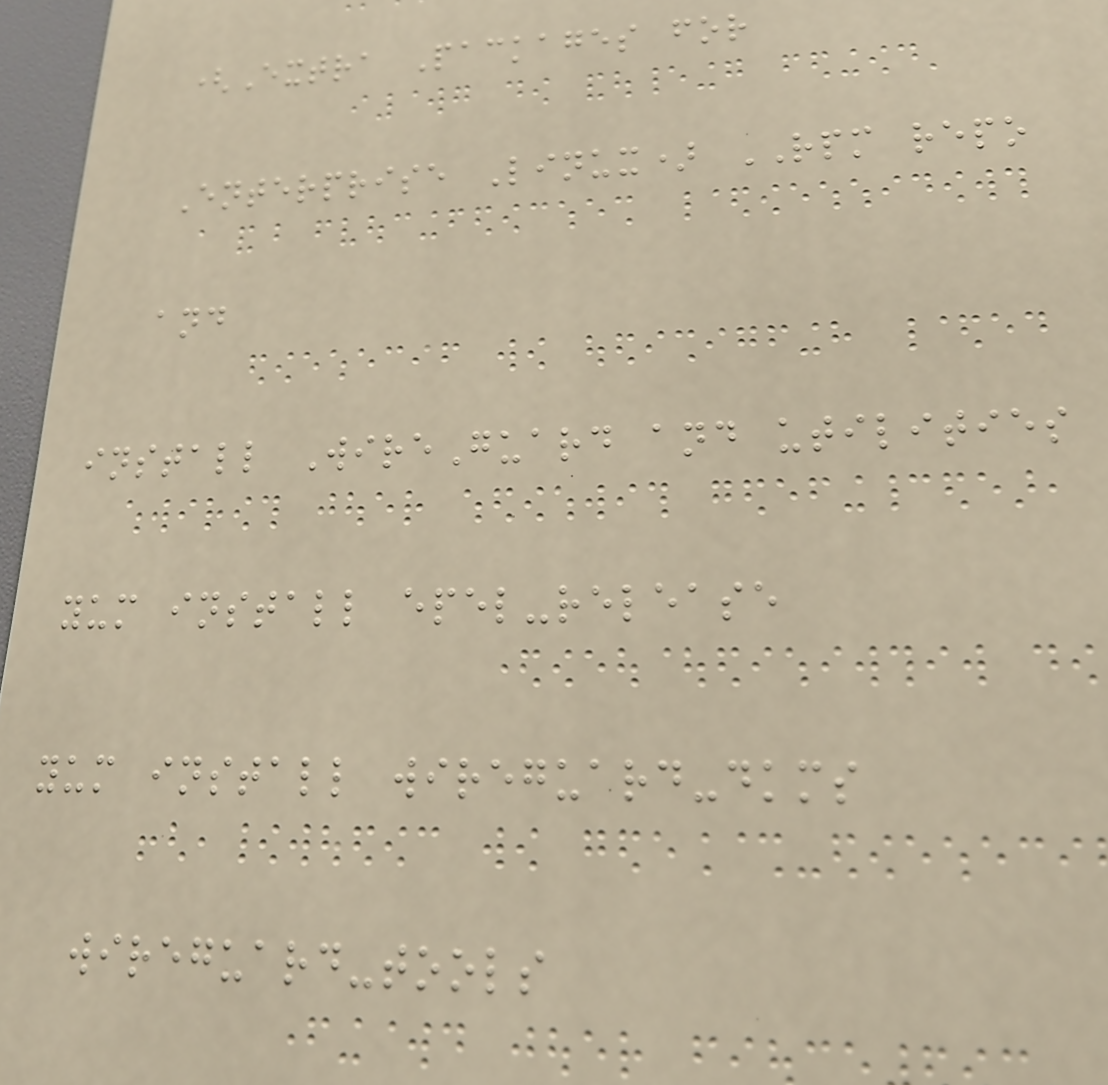(Extra Packages for
Enterprise Linux) RPM repo
and
install WireGuard and utilities
yum install epel-release
yum install wireguard-dkms
wireguard-tools
